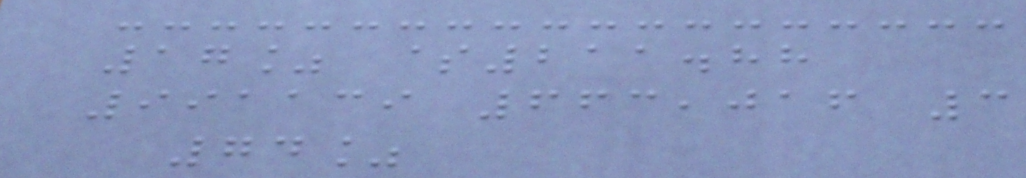17% $211.88
991139 663,016 3
74%
